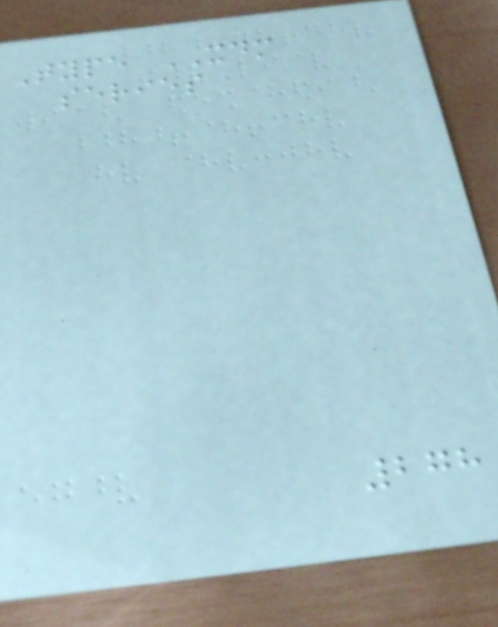Type XDM
series
278
